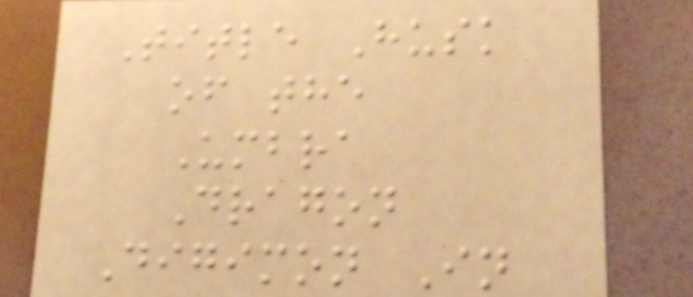Title Husk
of the
Umbra
Dragon
Digimon In
